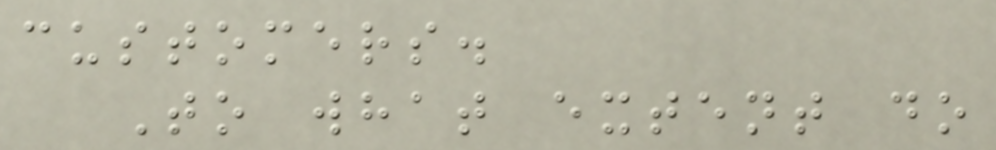customers.
To what extent do
